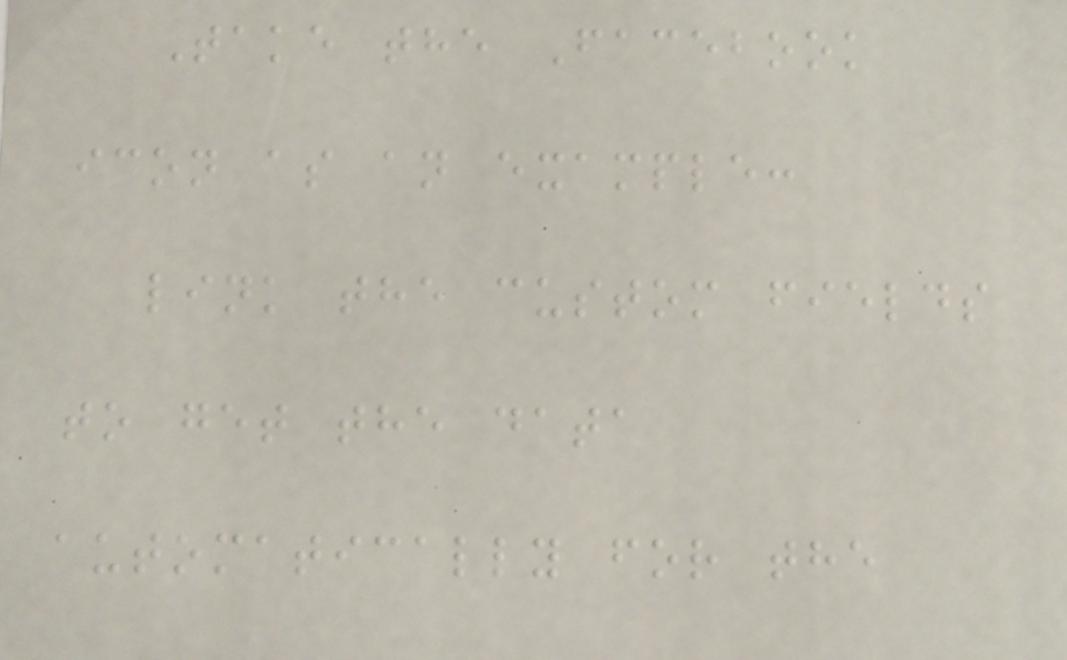Take the Facebook
icon as an example:
link the custom fields
to get the data
automatically for the
